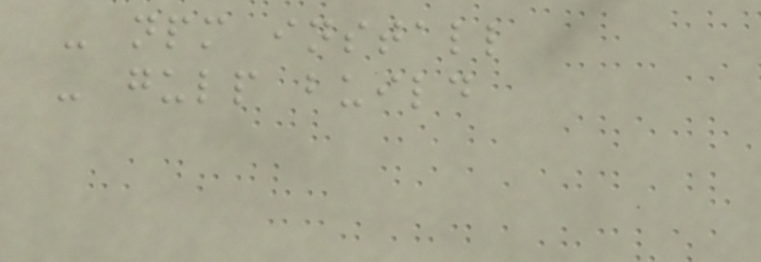- npm install
- gulp build
